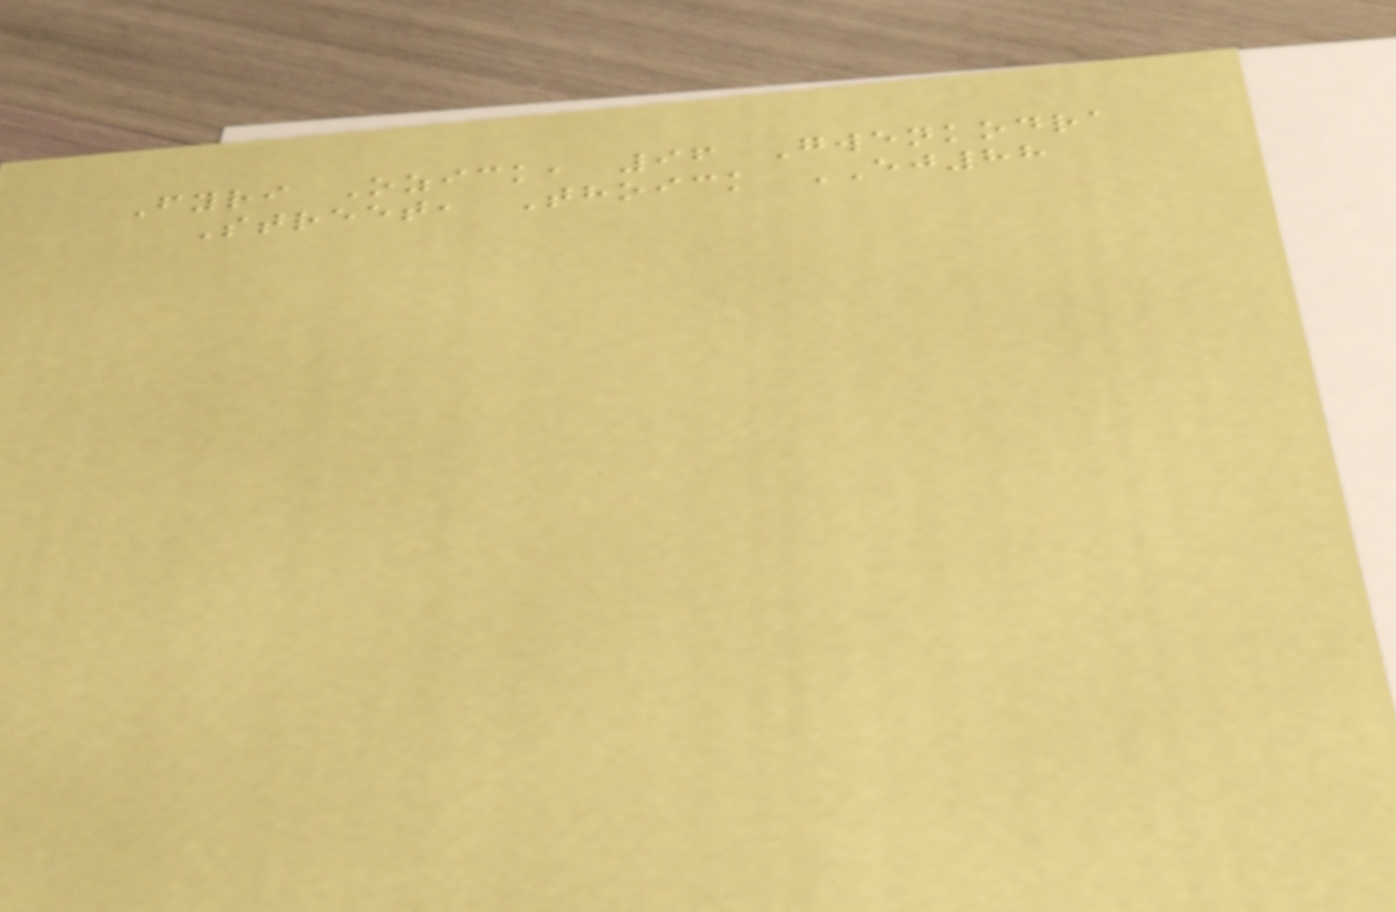Fyri Ozick, 96 Gwenkodra
Street, Thoick EJ88
